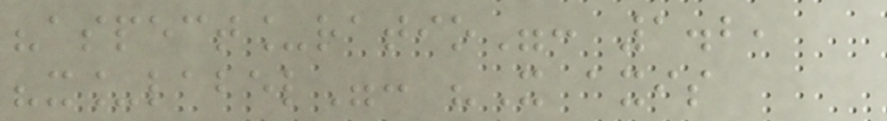"aspect_ratio": 1.2,
"x_label": "X axis
